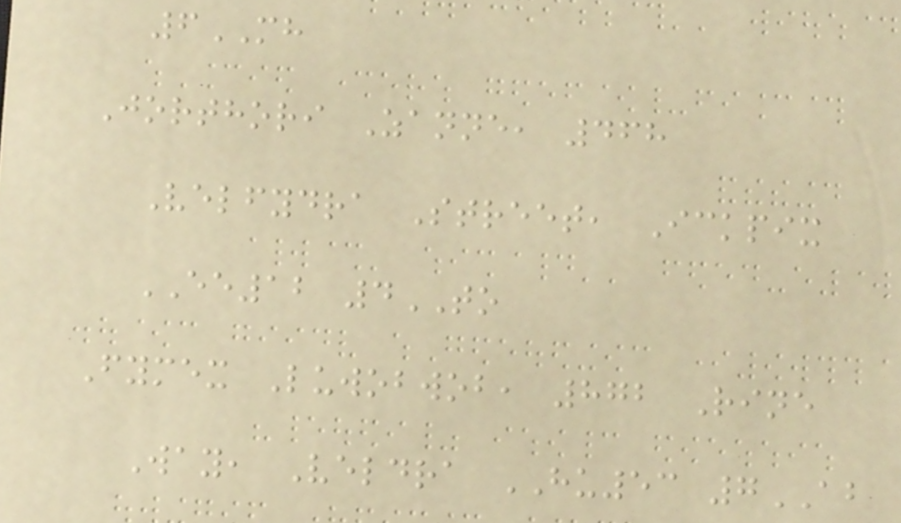6MH
Jorthori Zanne, 468
Velfydra Street, Ickpix
EE12 4TO
Fymex Luwobwob, 872 Rine
Way, Veldra HU53 7AB
